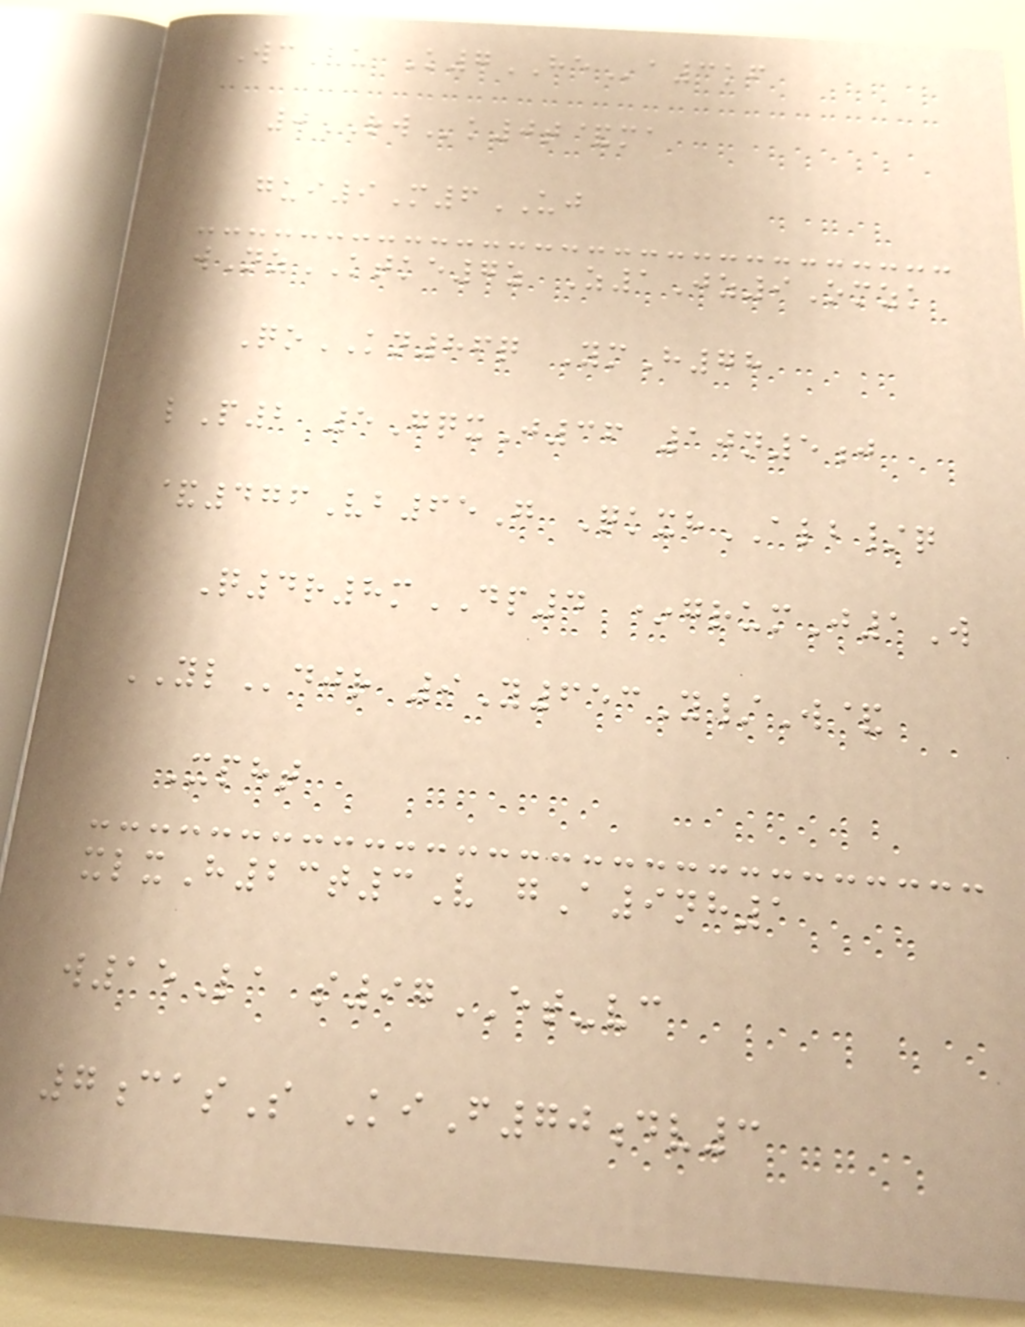WcVu K7HEa3kf
0RWk0t&ma
gui9M6UJ
wNzKTKE7z Z1Jz9Omzk
QoKN86q YmH78
lP2 5GqxJ36 10n5j
&476Vb65G QkxhALB/q
Q4r8mDP4 *grumJ1W
YLdjr 9Y653Y/W&
Xpht
xlxH23t3V gA9nh1
w15La s97ET-vc
7casS KiF70dv3
